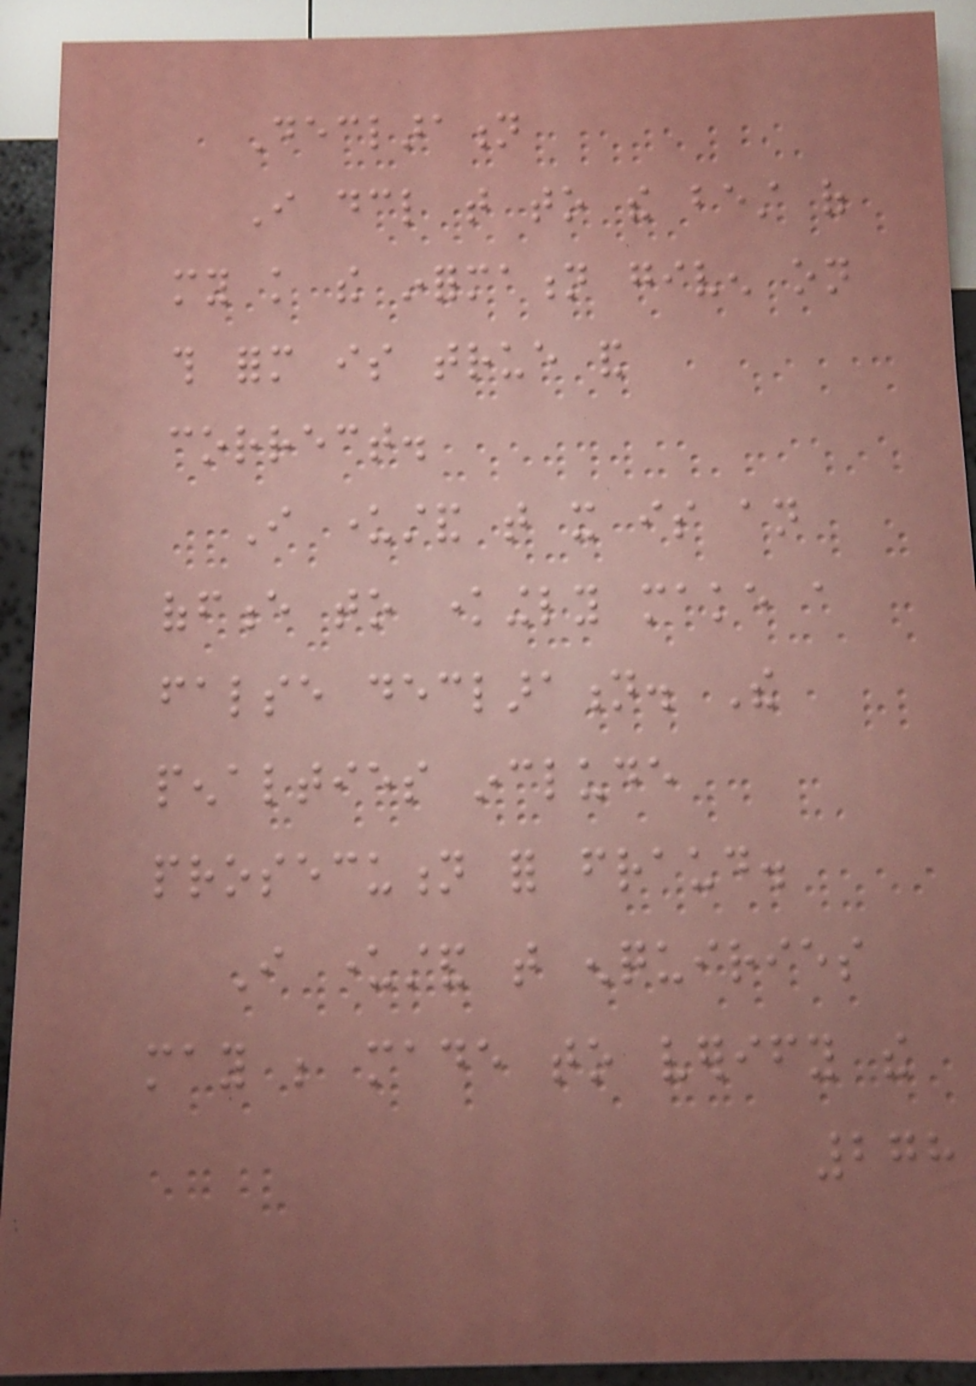Declaration
I declare that to the best of
my knowledge the information given on
this form is true and
correct.
I understand that it is an
offence to knowingly make a
false declaration. The
penalties include
prosecution for fraud.
I understand that enquiries
may be made to verify the
278
